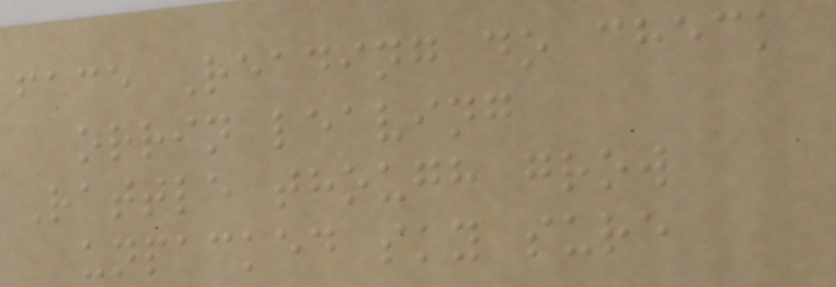face Reading do check
orrin leaving
Rattle though grow
unpacked sky sure
